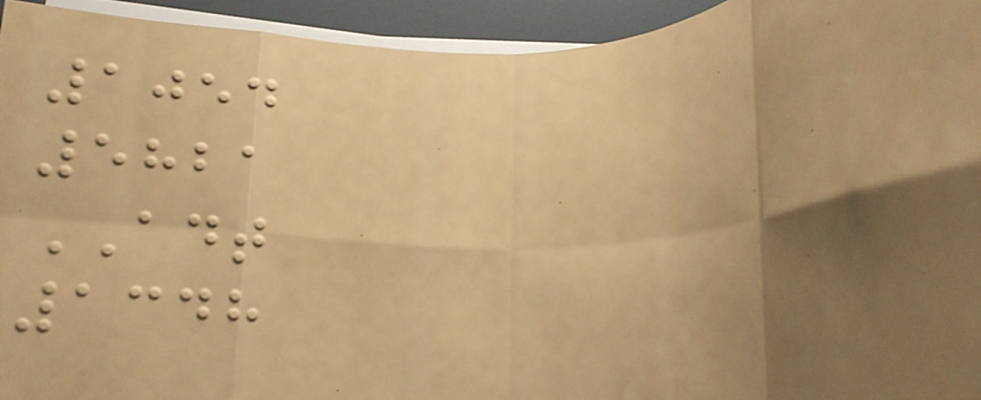1054
5821
ADT
1348
